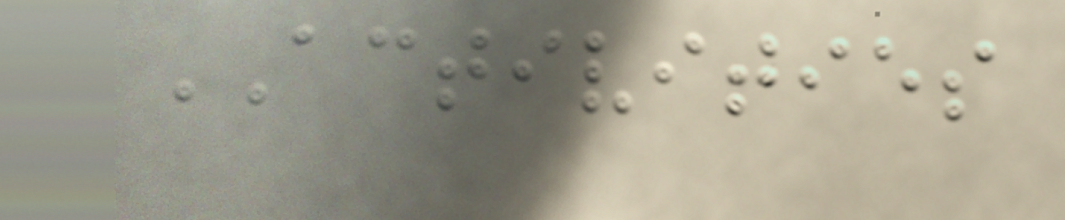ACTIVITIES
